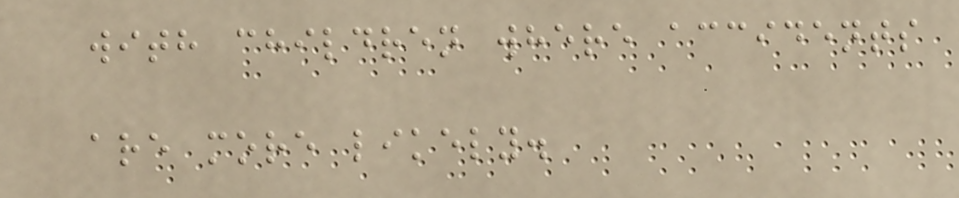with children where accidents
are more likely.
